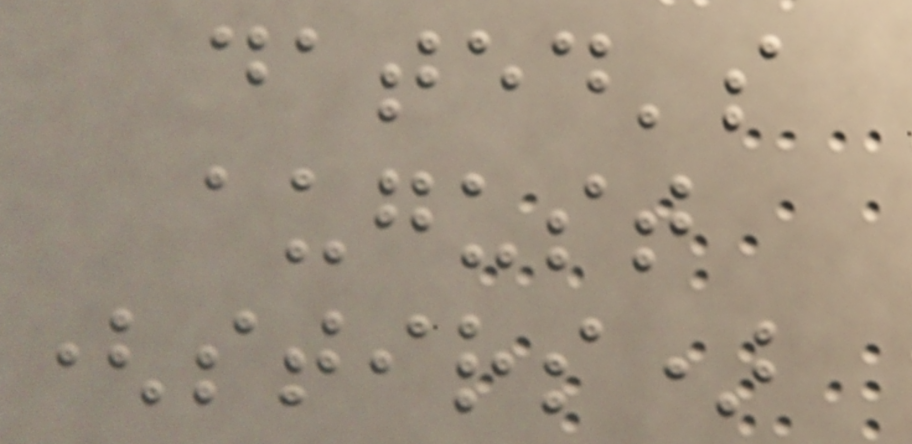dated's
august
(stirs)
